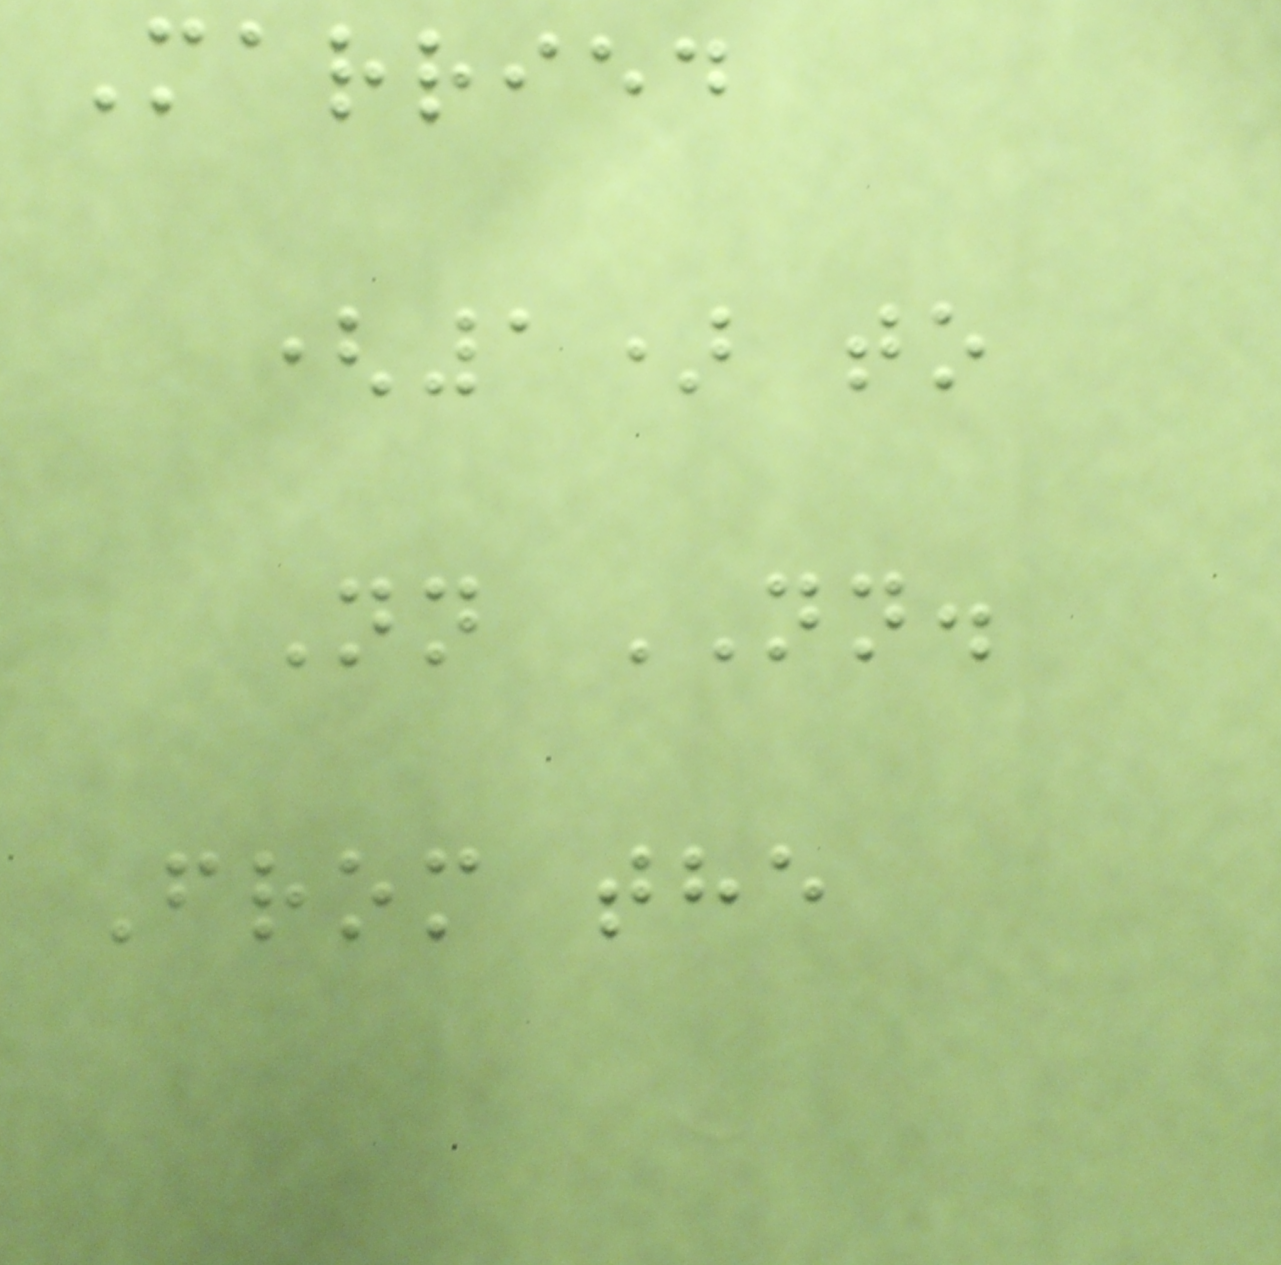Married
(1) to
Nn NN.
From the
